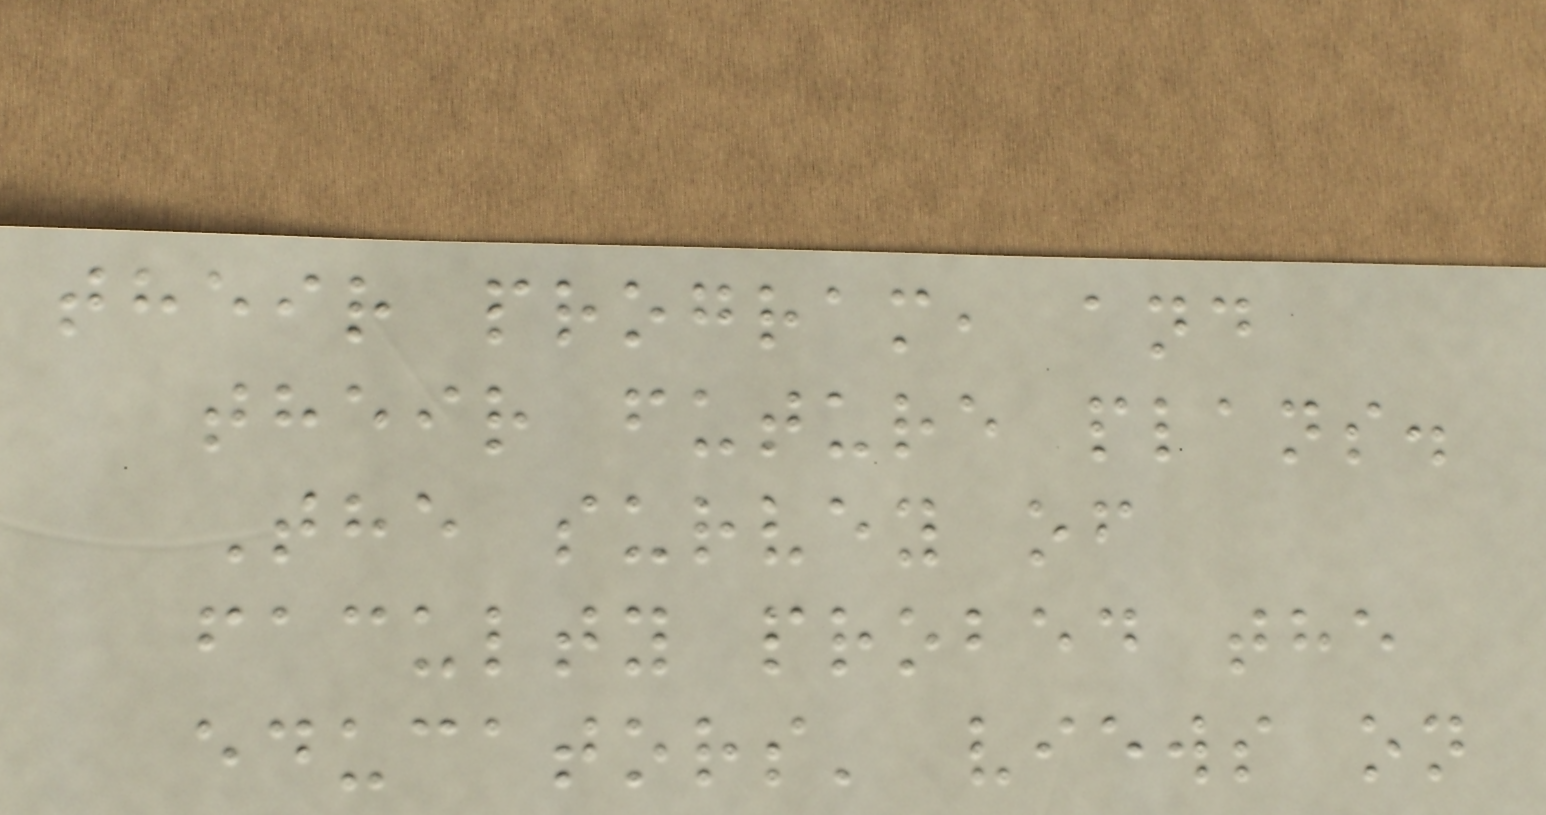their program, and
their future plans.
The survey of
faculty probed the
educators' views on
